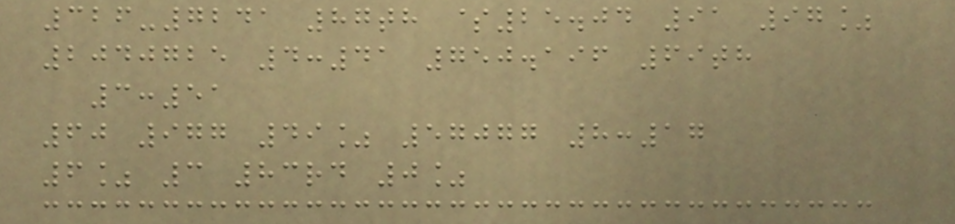326-7241 87th $25.04 91 97%
2040725 4:41 750.196 69th
3:51
60 977 49% 57077 8:17
6% 3 83rd 0%
